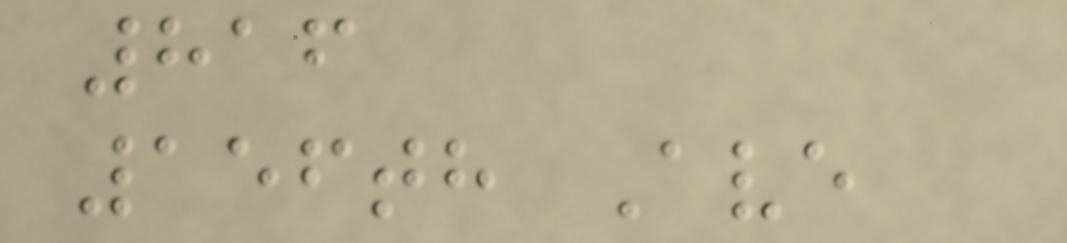816
156th Ave
